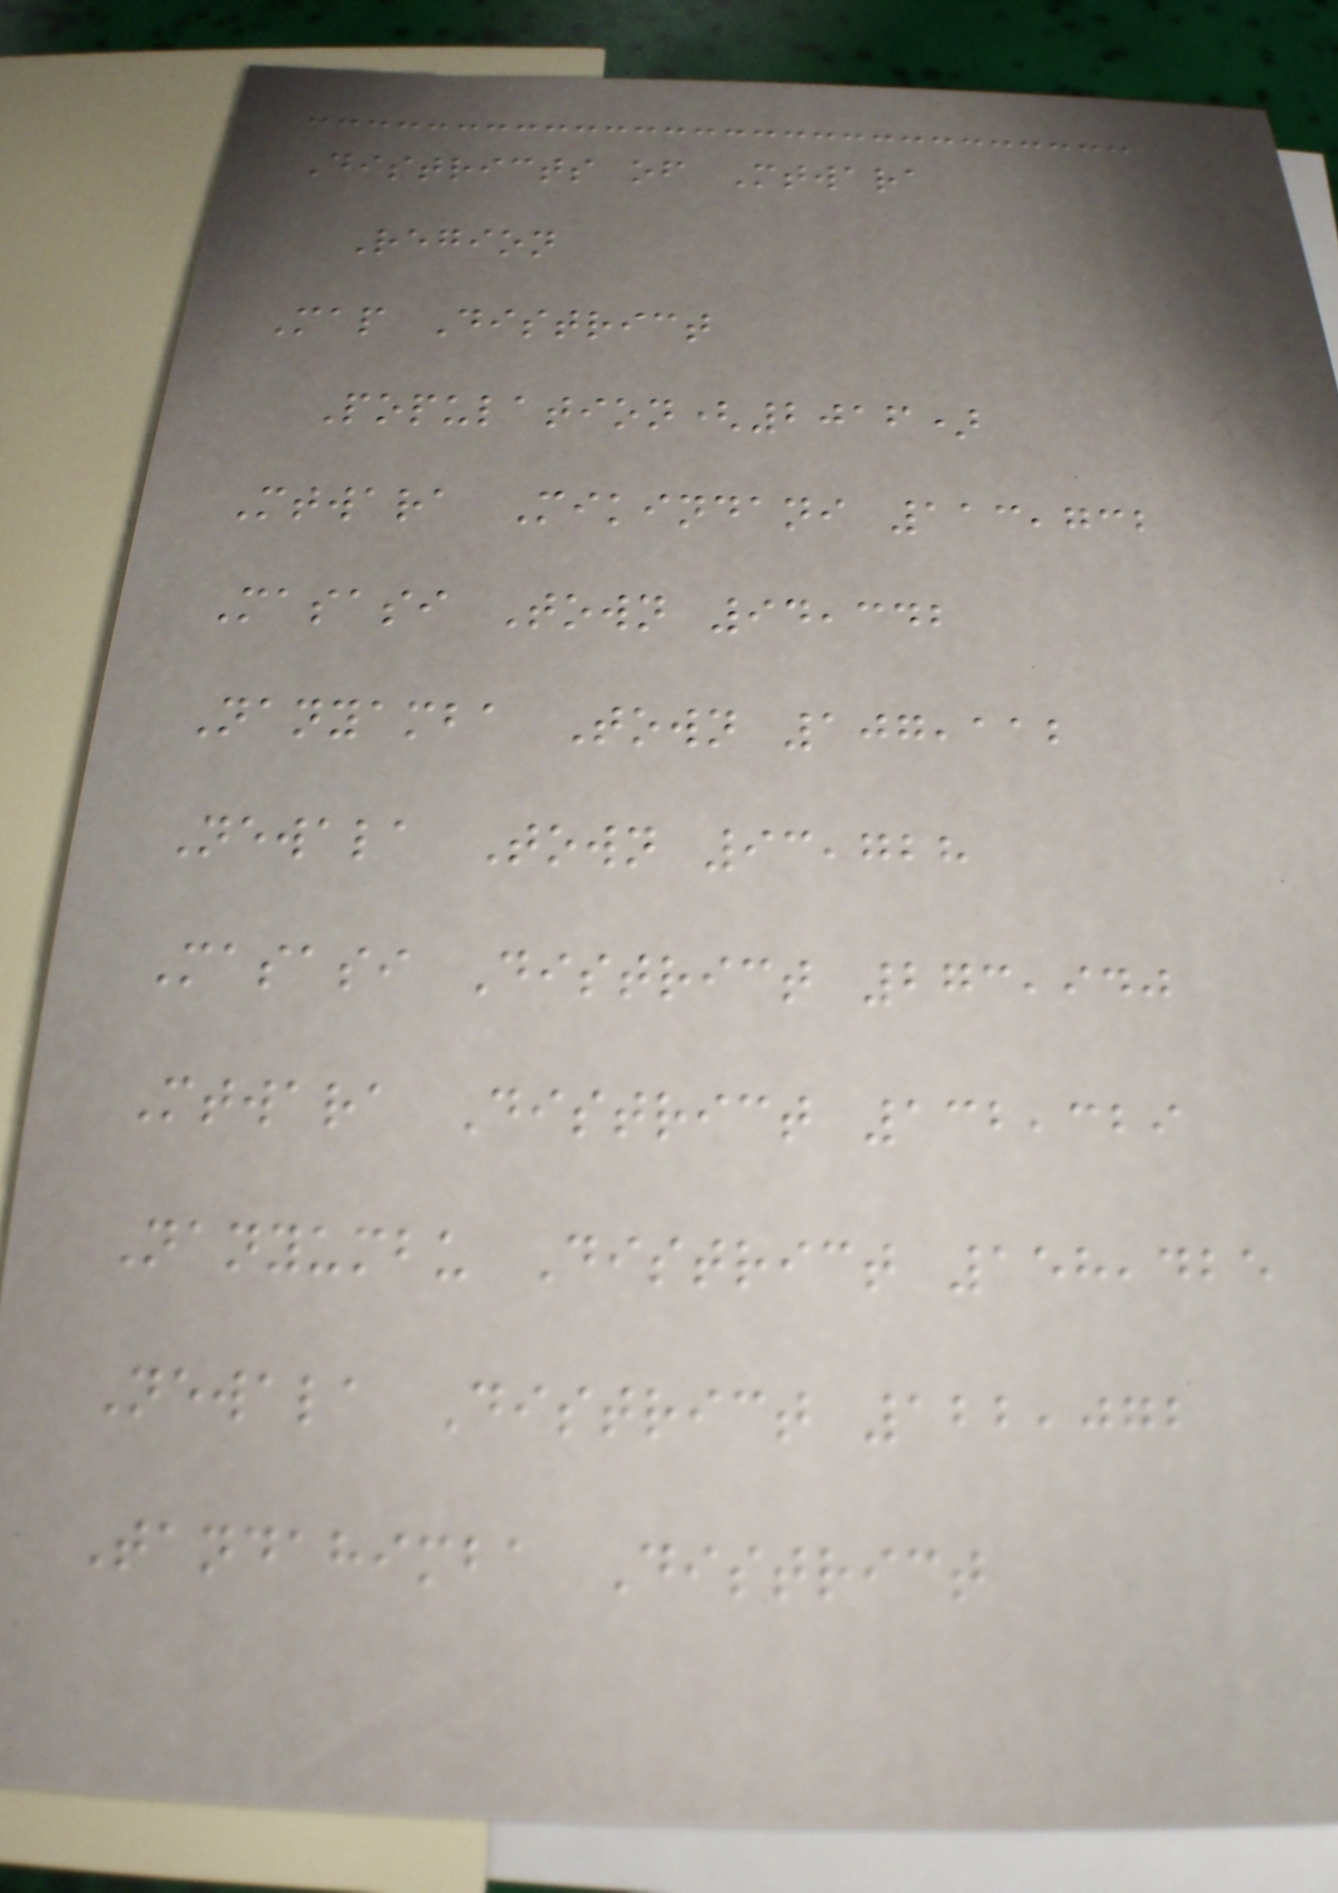Districts of Mtwara
Region
Map District
Population(2016)
Mtwara Mikindani 113,732
Masasi Town 94,342
Nanyamba Town 107,112
Newala Town 93,728
Masasi District 273,940
Mtwara District 132,329
Nanyumbu District 158,425
Newala District 122,072
Tandahimba District
